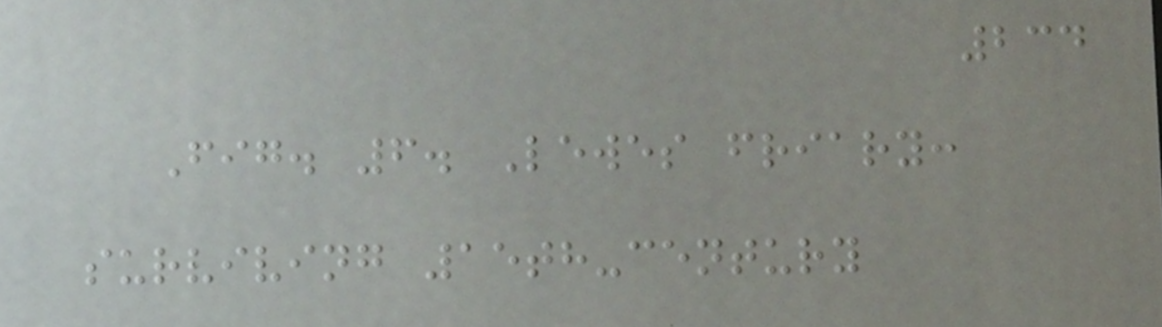234
Fig. 6. Lewes friary:
surviving 15th-century
